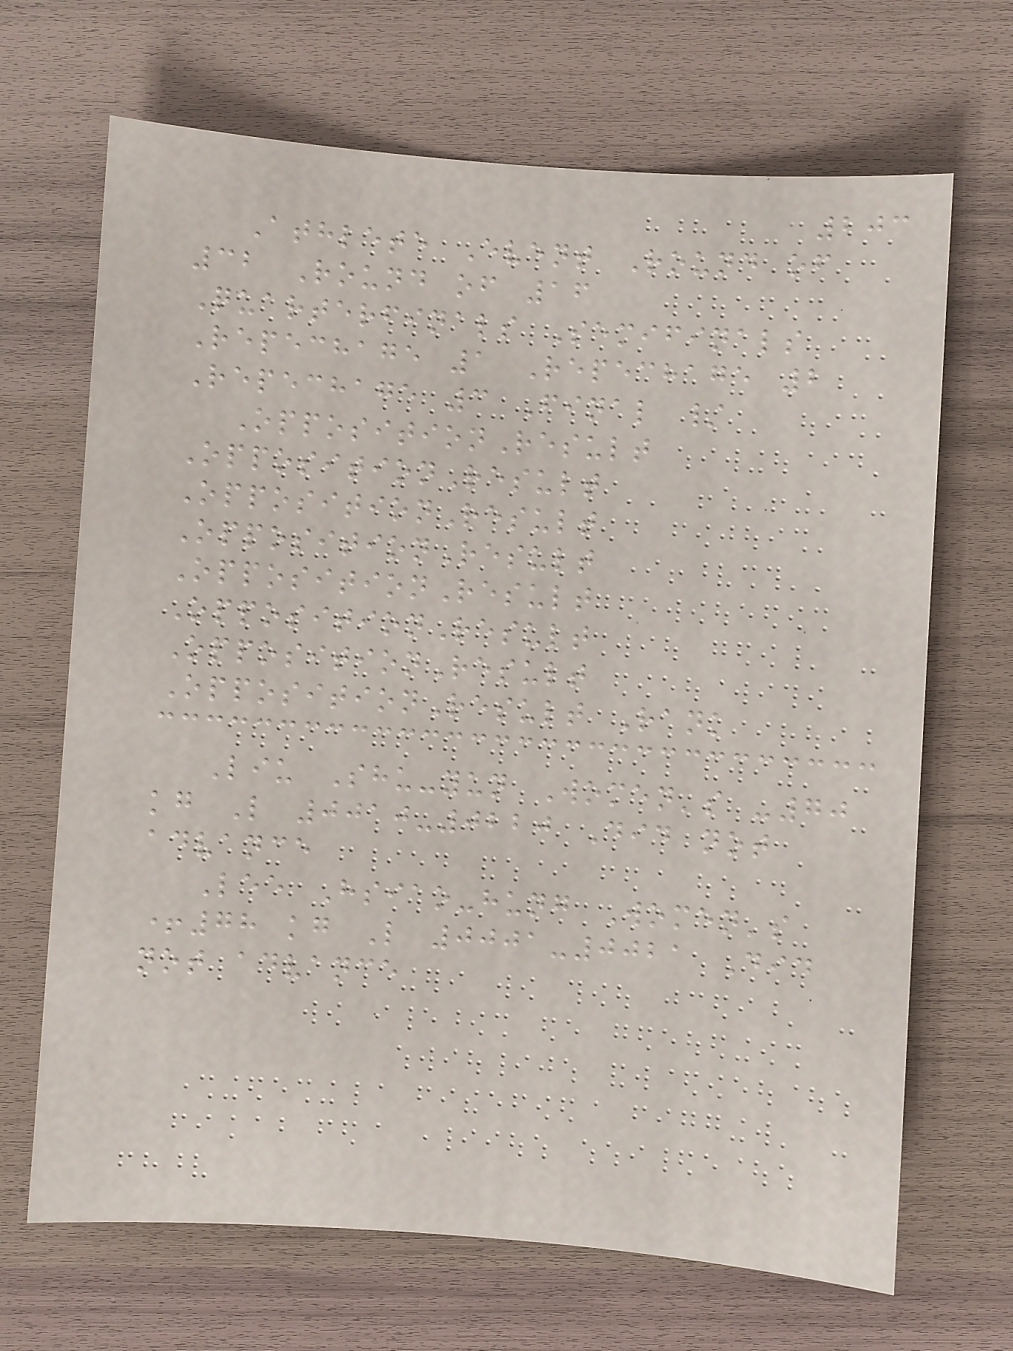203
Athlete Event Round of
32 Round of 16
Quarterfinals Semifinals
Repechage 1 Repechage 2
Repechage 3 Final /
OppositionResult
OppositionResult
OppositionResult
OppositionResult
OppositionResult
OppositionResult
OppositionResult
OppositionResult Rank
Liu Shu-yun Women's -70
kg L 0010-0220 Did not
advance
Lee Hsiao-hung Women's
+78 kg L 0001-0021 Did
not advance
